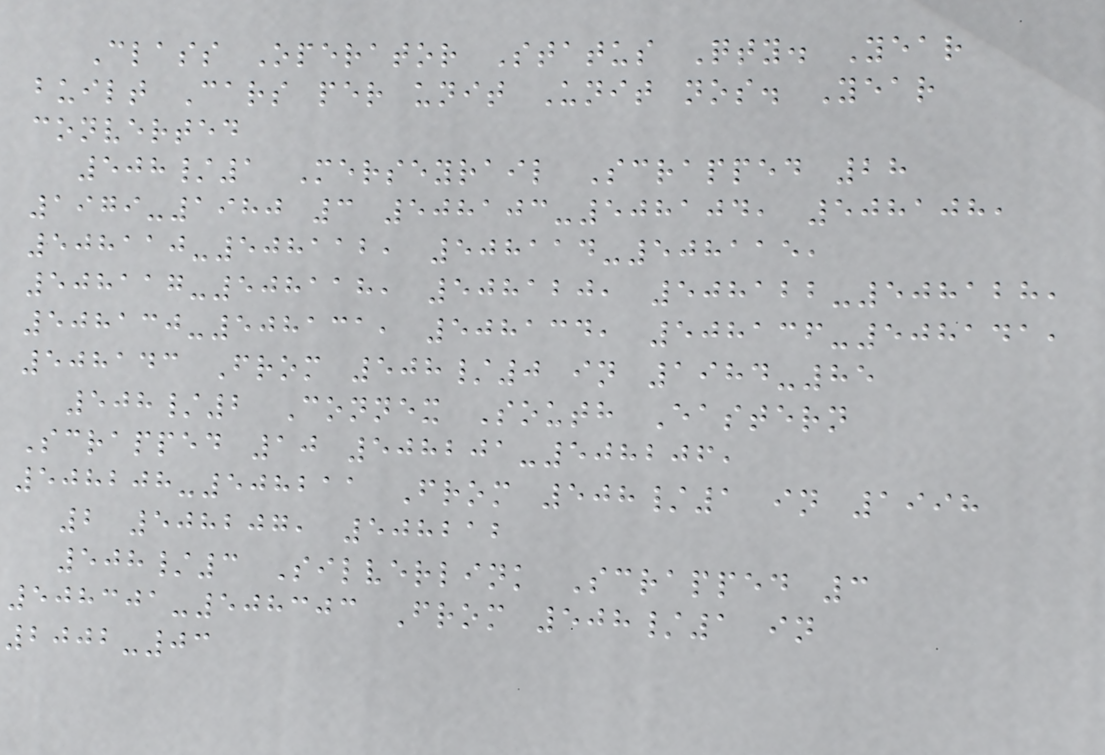Class Operator Status Qty. Year
built Cars per unit Unit nos. Year
converted
508/1 Merseyrail Scrapped 28
1979-1980 3 508103-508104, 508108,
508110-508112, 508114-508115,
508117-508118, 508120, 508122-508128,
508130-508131, 508134, 508136-508141,
508143 From 508/0 in 1984-85
508/2 Connex South Eastern
Scrapped 10 508201-508206,
508208-508211 From 508/1 in 1998
2 508207, 508212
508/3 Silverlink Scrapped 3
508301-508303 From 508/1 in
2002-03
